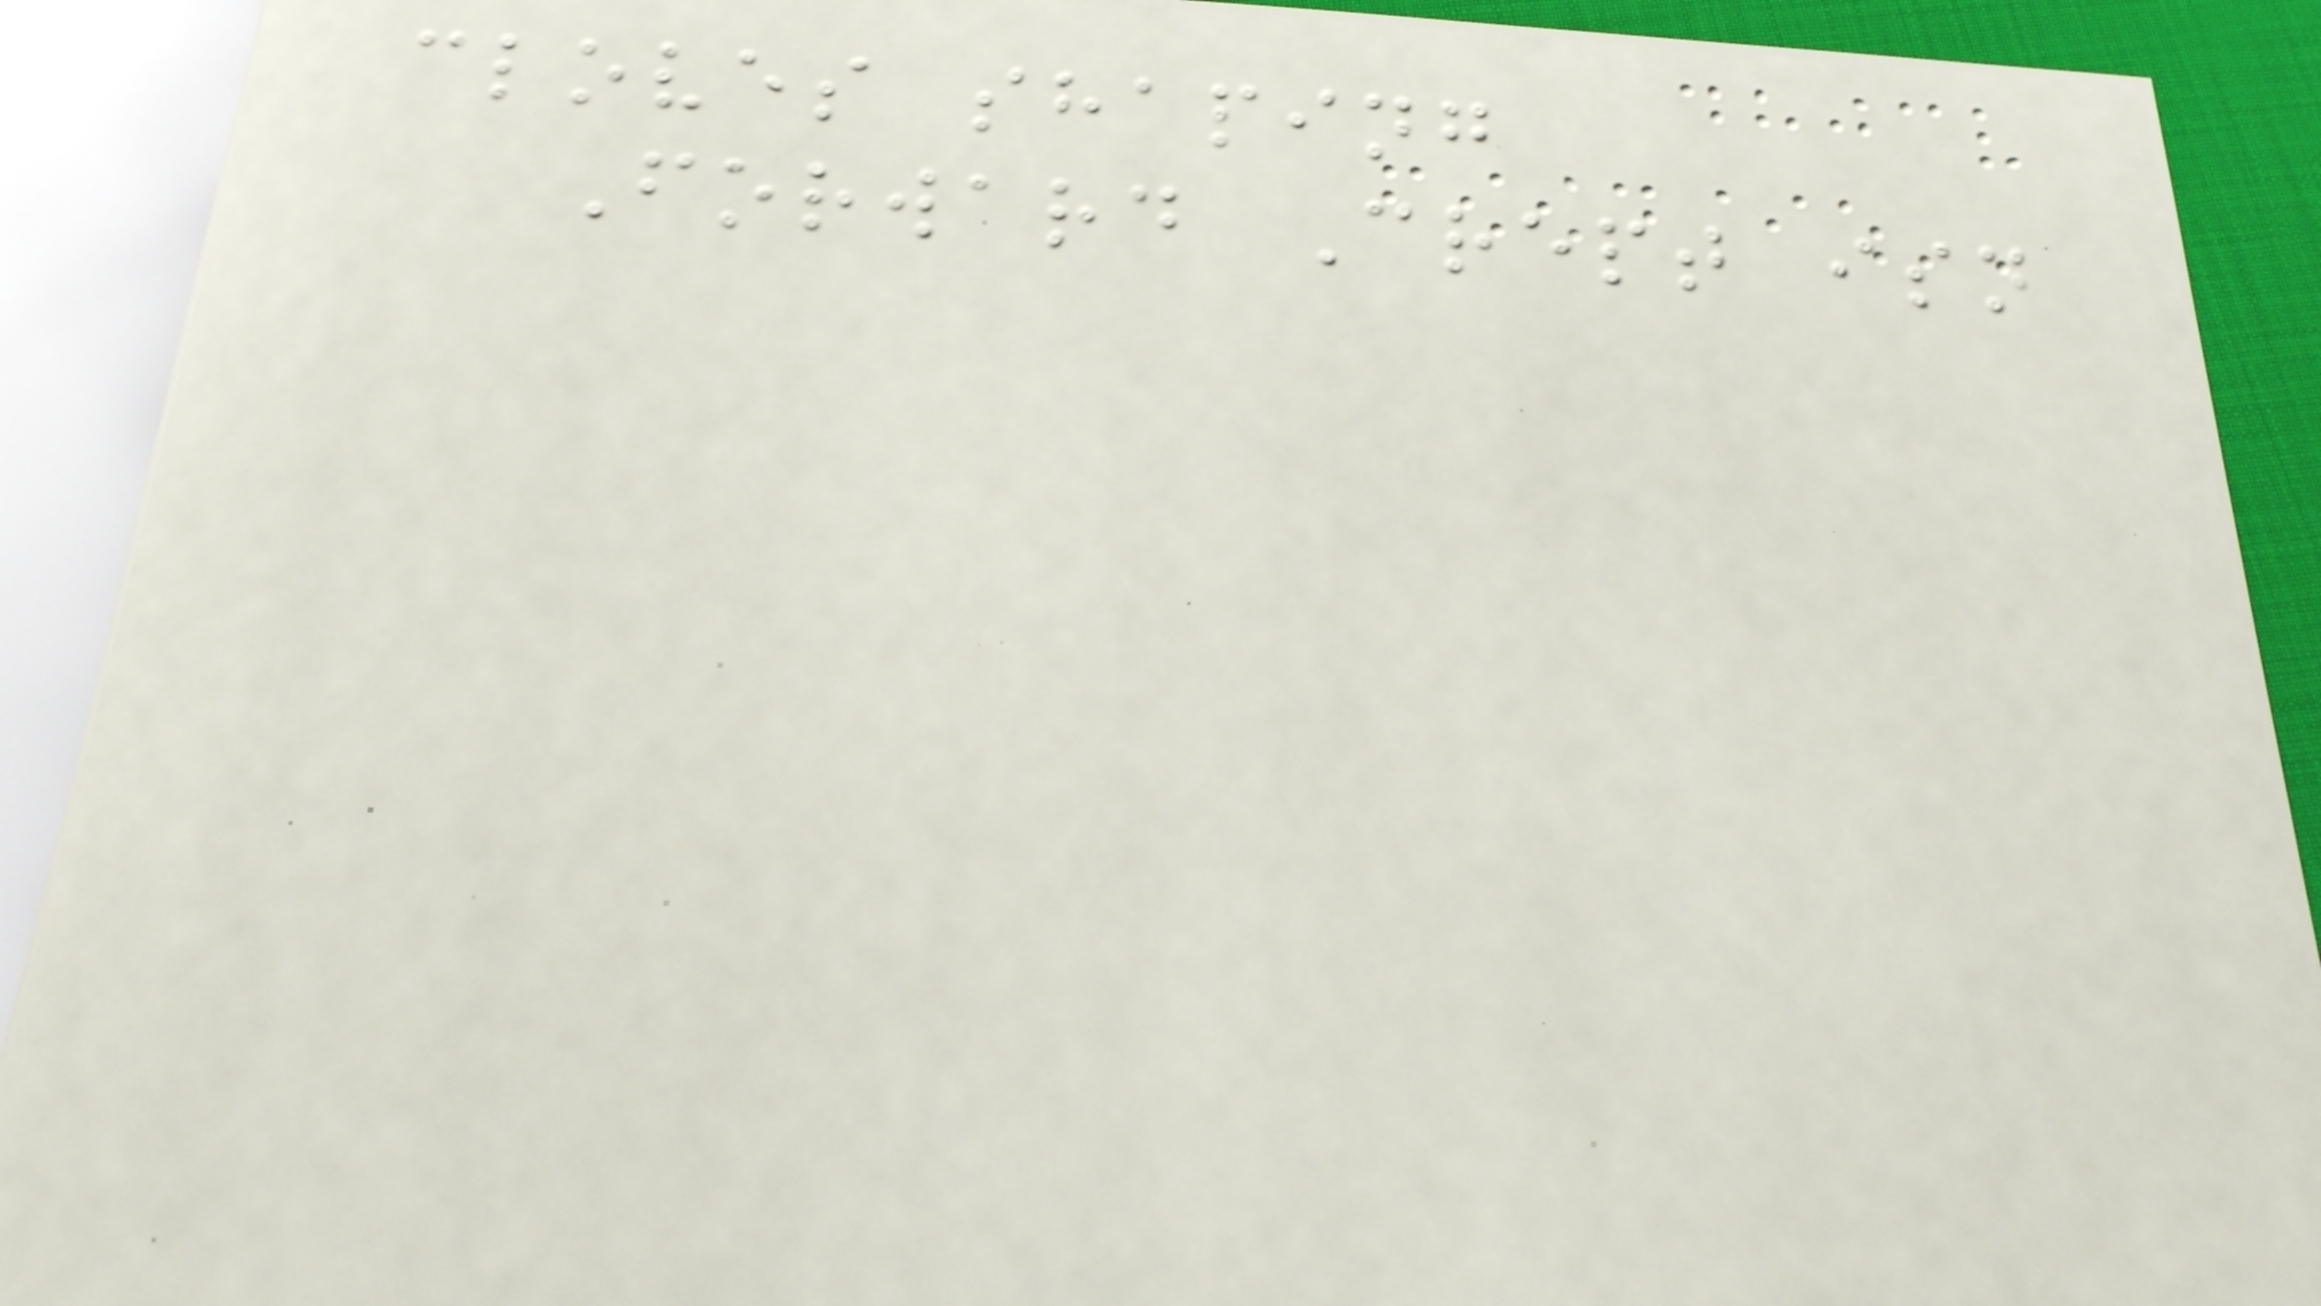cloves shaping
Forward Crept isn
